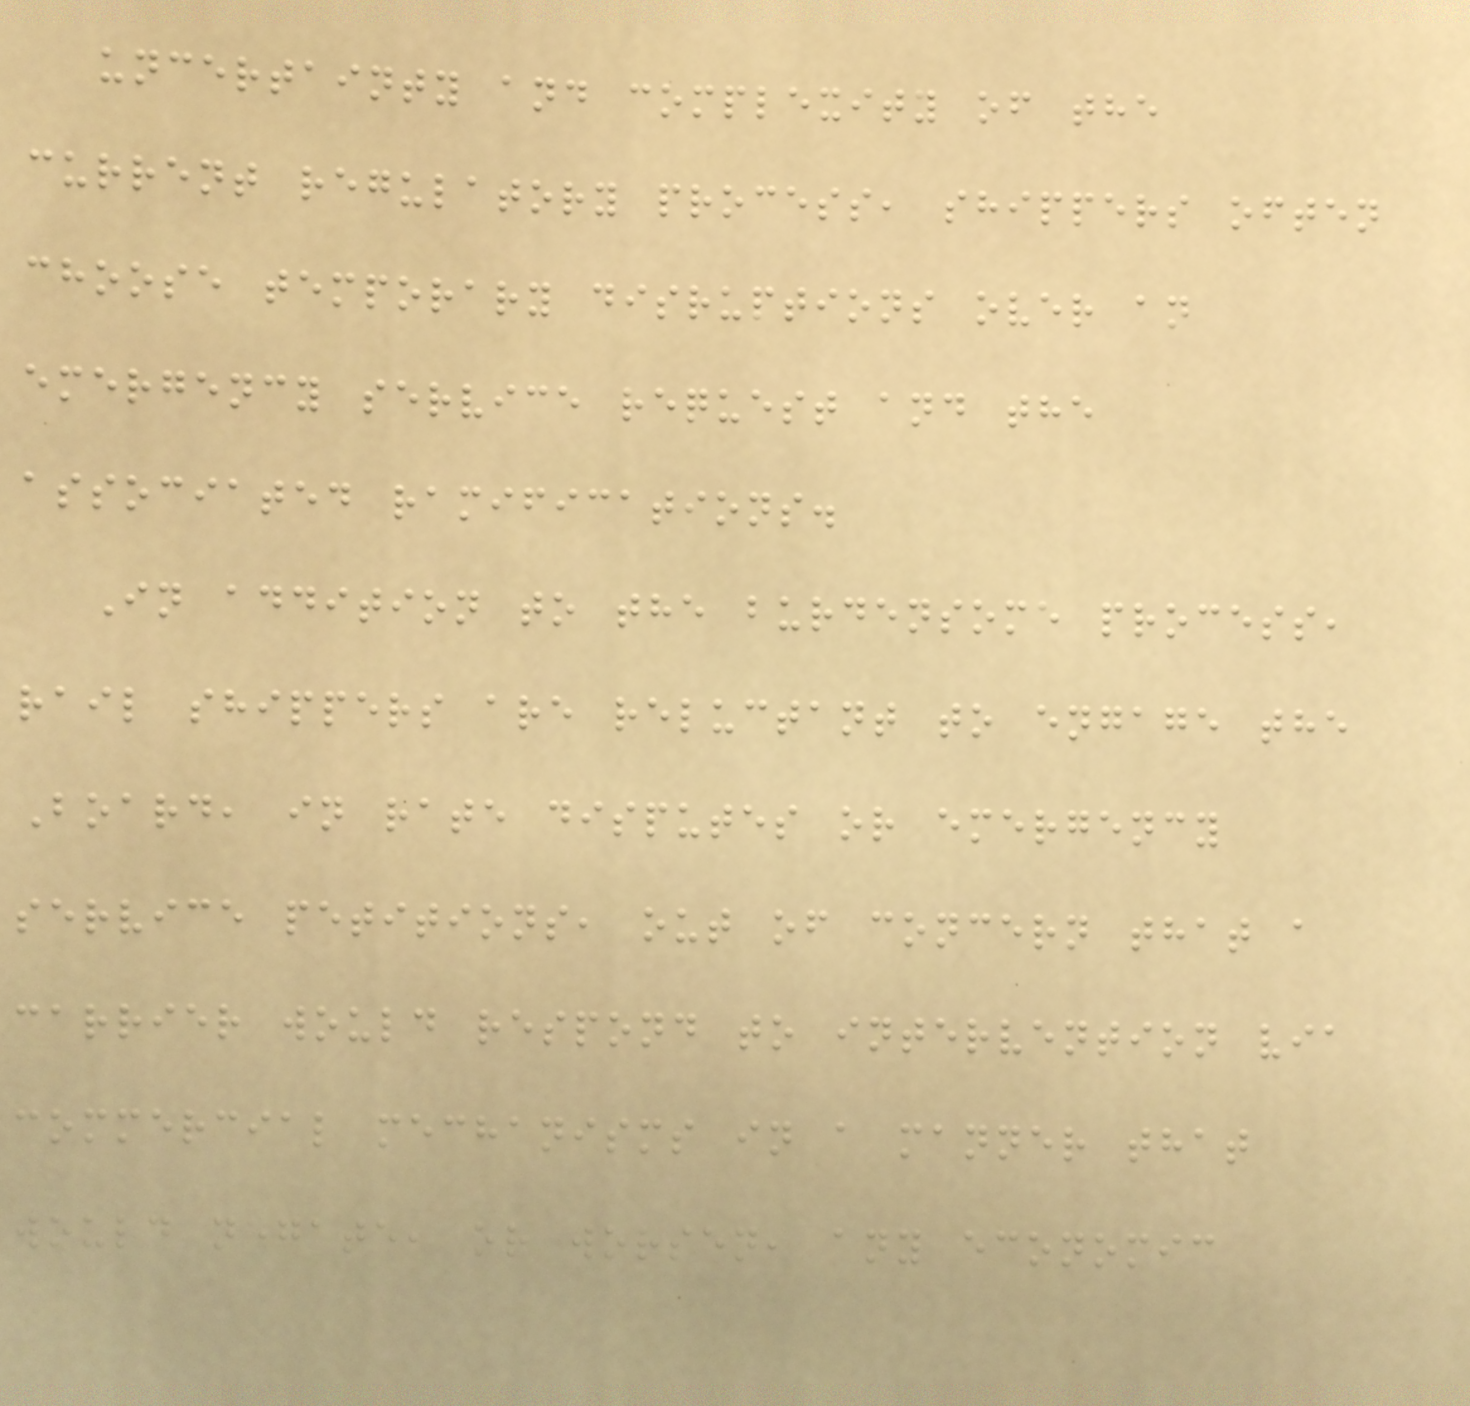uncertainty and complexity of the
current regulatory process, shippers often
choose temporary disruptions over an
emergency service request and the
associated ramifications.
In addition to the burdensome process,
rail shippers are reluctant to engage the
Board, in rate disputes or emergency
service petitions, out of concern that a
carrier would respond to intervention via
commercial mechanisms in a manner that
would negate, or worsen, any economic
